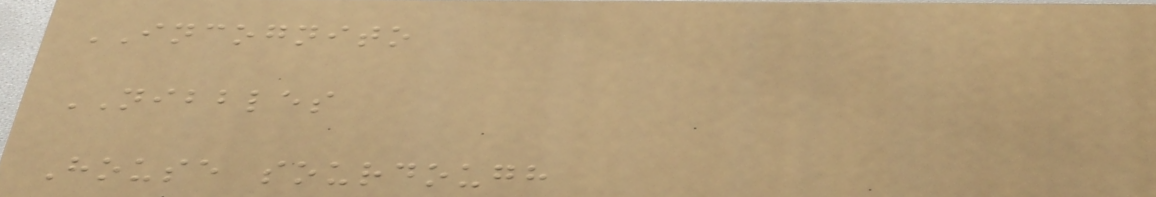INCOGNITO
NIBBLES
House sourdough
